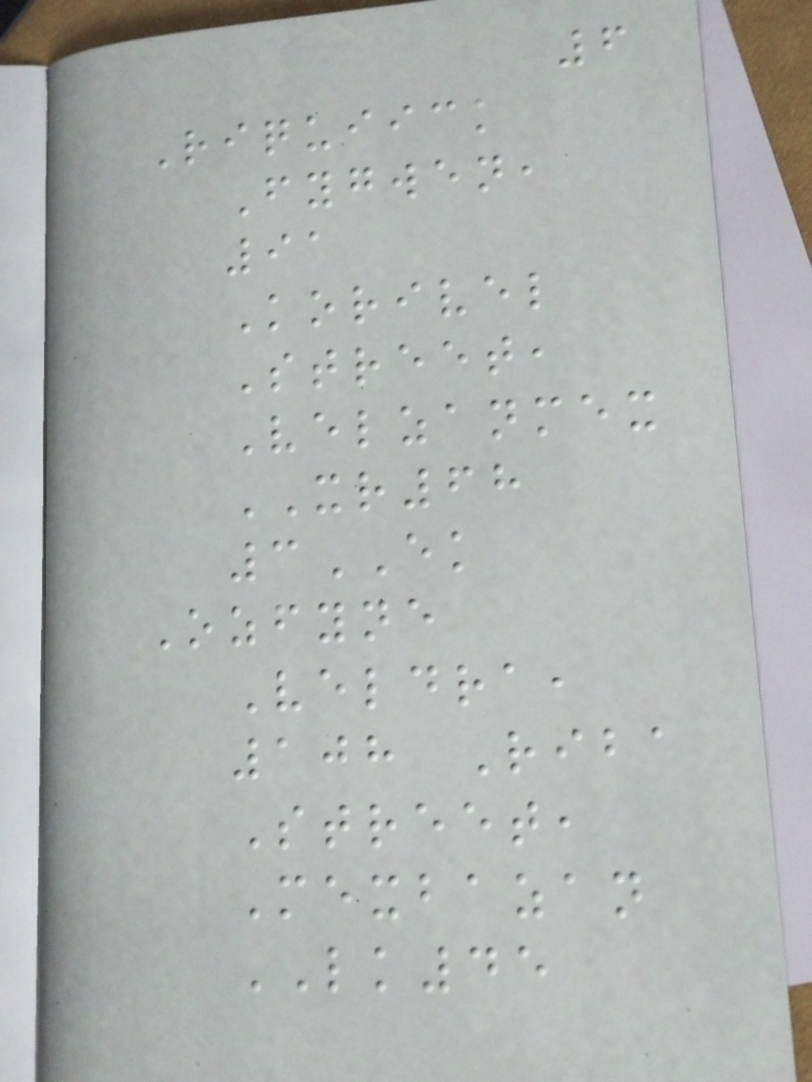6
Riquiick
Fygwen,
91
Korivel
Street,
Velzanmex
XR68
3EK
Ozfyne
Veldra,
108 Riba
Street,
Mexbazan
LK45
